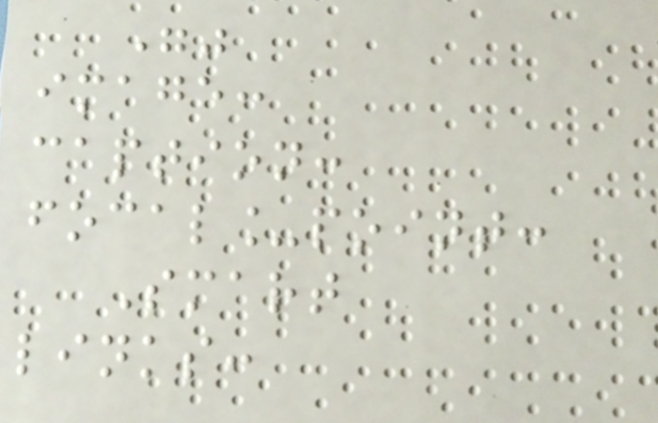""
image:
caption:
focal_point:
Smart
links:
